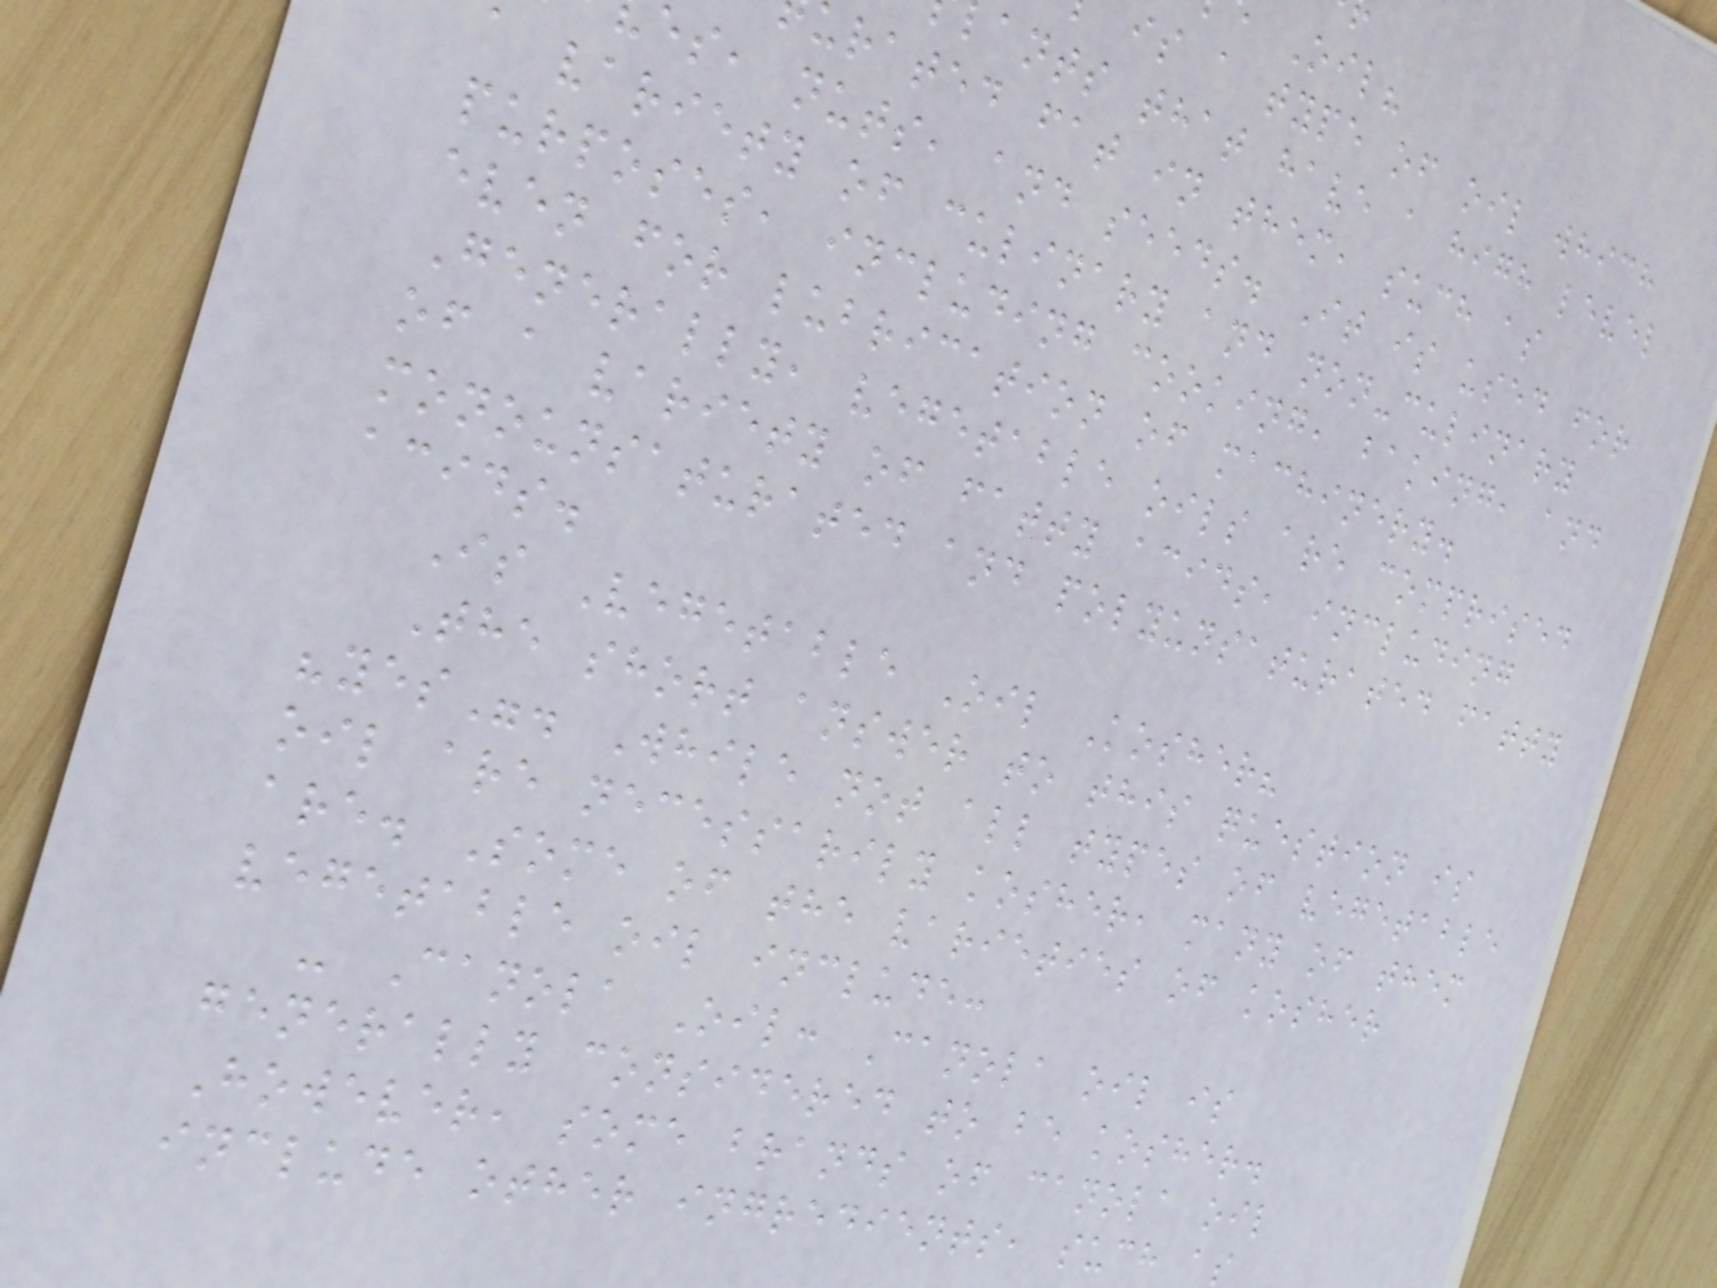is a type of oil which
ants that have a high level
urated fat in them, such as
es, nuts, and seeds. It is used for
a variety of culinary and non-culinary
purposes, including cooking, baking, and
even for lubrication of machinery.
Generally, vegetable oils are comprised
of a variety of fatty acids, including
monounsaturated and polyunsaturated fatty
acids.
Is Vegetable Oil Kosher?
The short answer to this question is
"yes". While not all types of vegetable
oil are necessarily kosher, many of them
are. Some of the varieties of kosher
vegetable oil include:
- Canola Oil: Canola oil is
generally considered to be kosher.
However, some brands of canola oil
include other ingredients, such as
